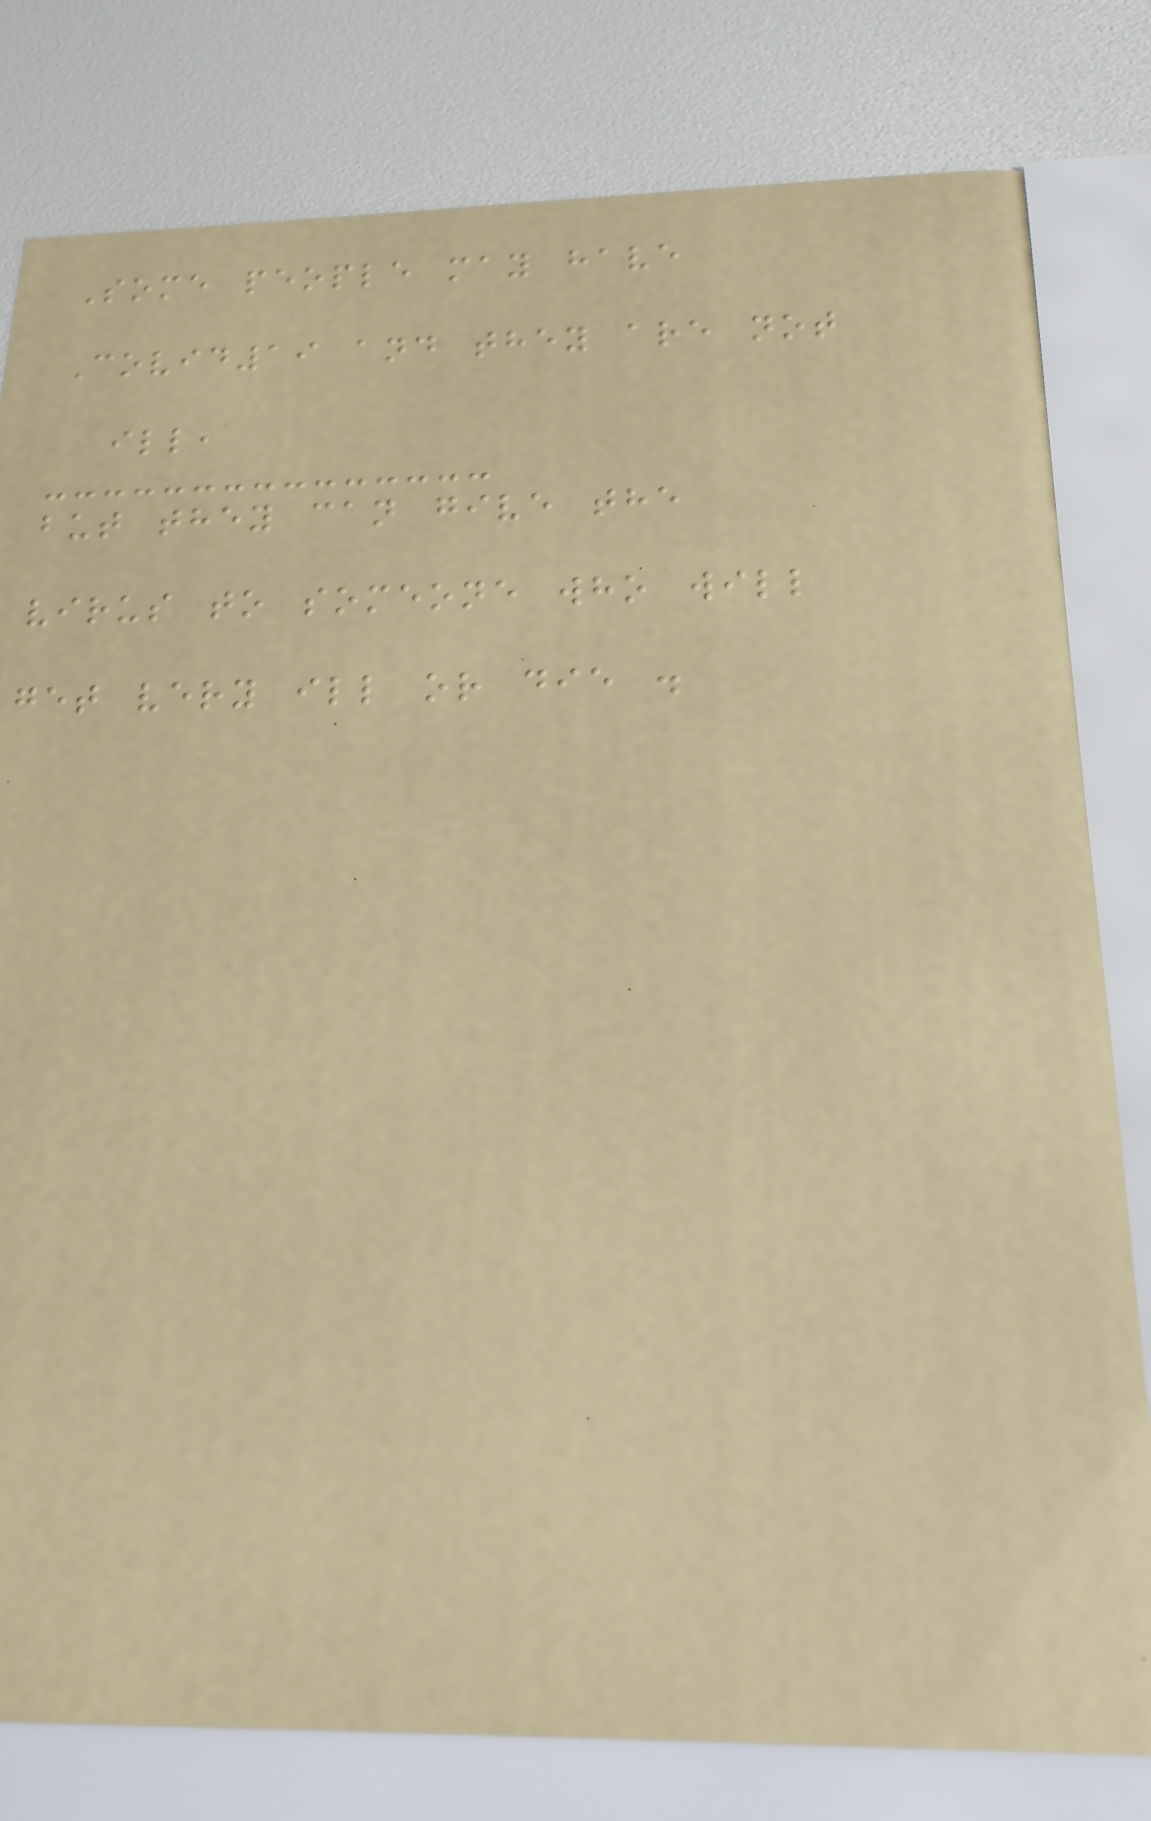Some people may have
Covid19 and they are not
ill,
but they can give the
virus to someone who will
get very ill or die .
